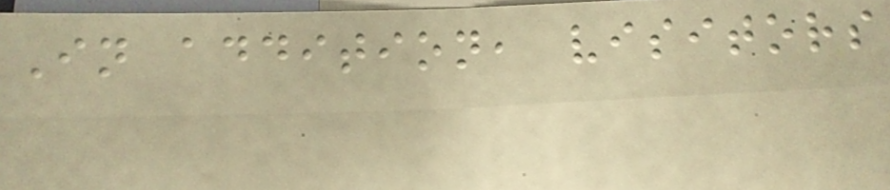In addition, visitors
